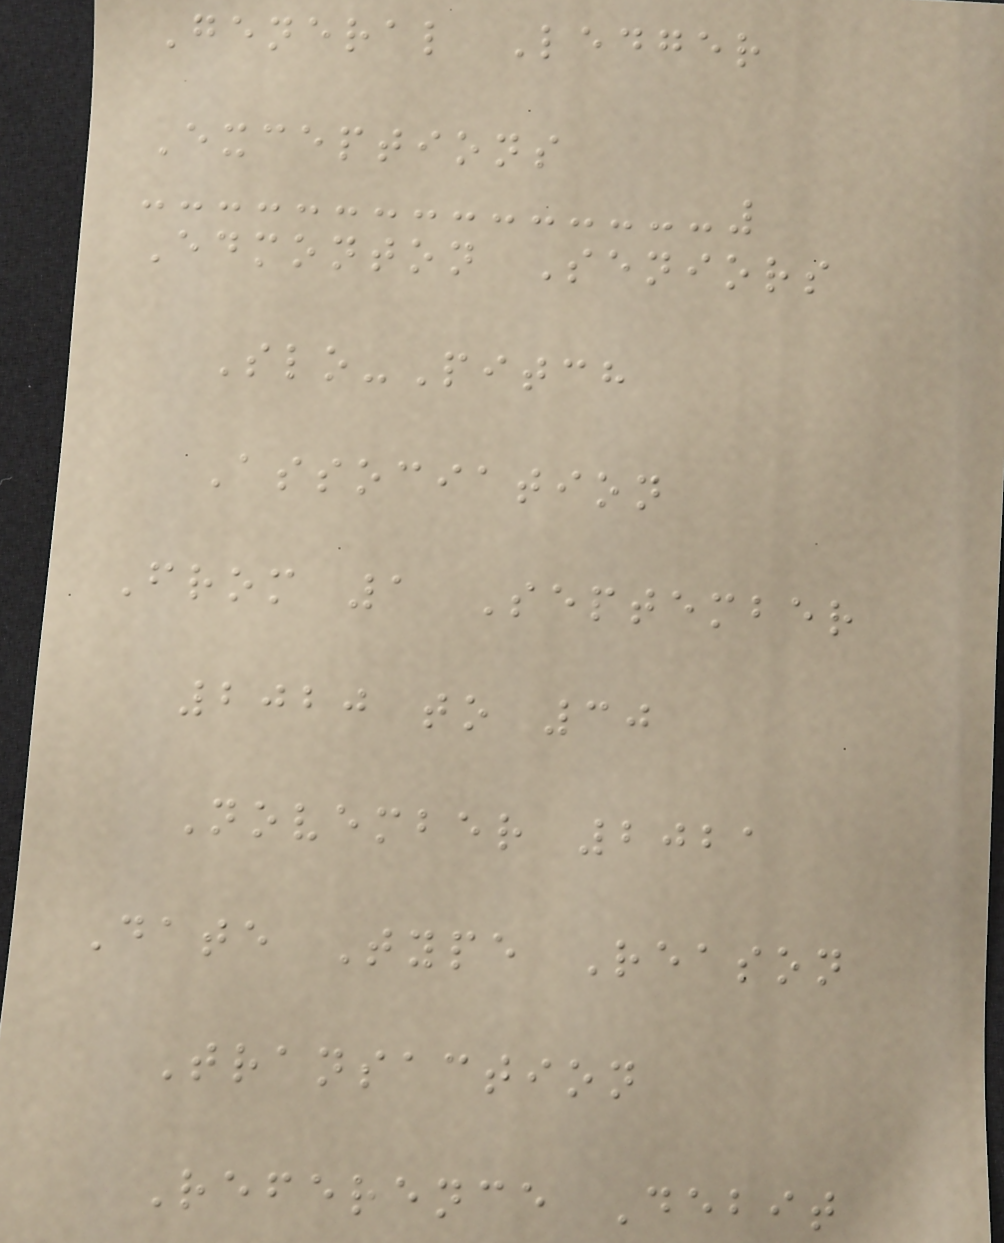General Ledger
Exceptions
Edmonton Seniors
Slo-Pitch
Association
From 1 September
2020 to 30
November 2021
Date Type Reason
Transaction
Reference Debit
